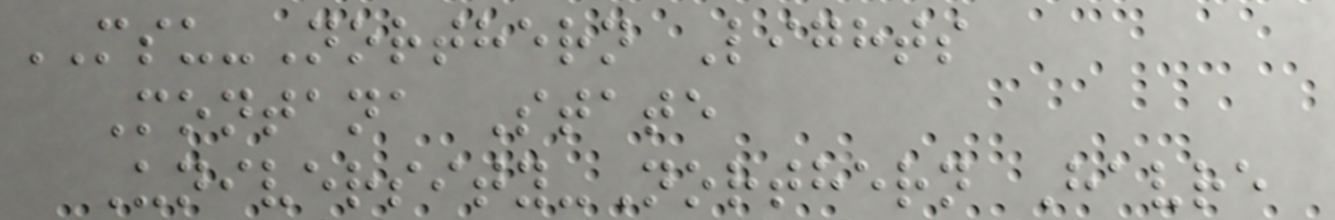MSU-Northern Lights
Montana State
University-Northern Havre
